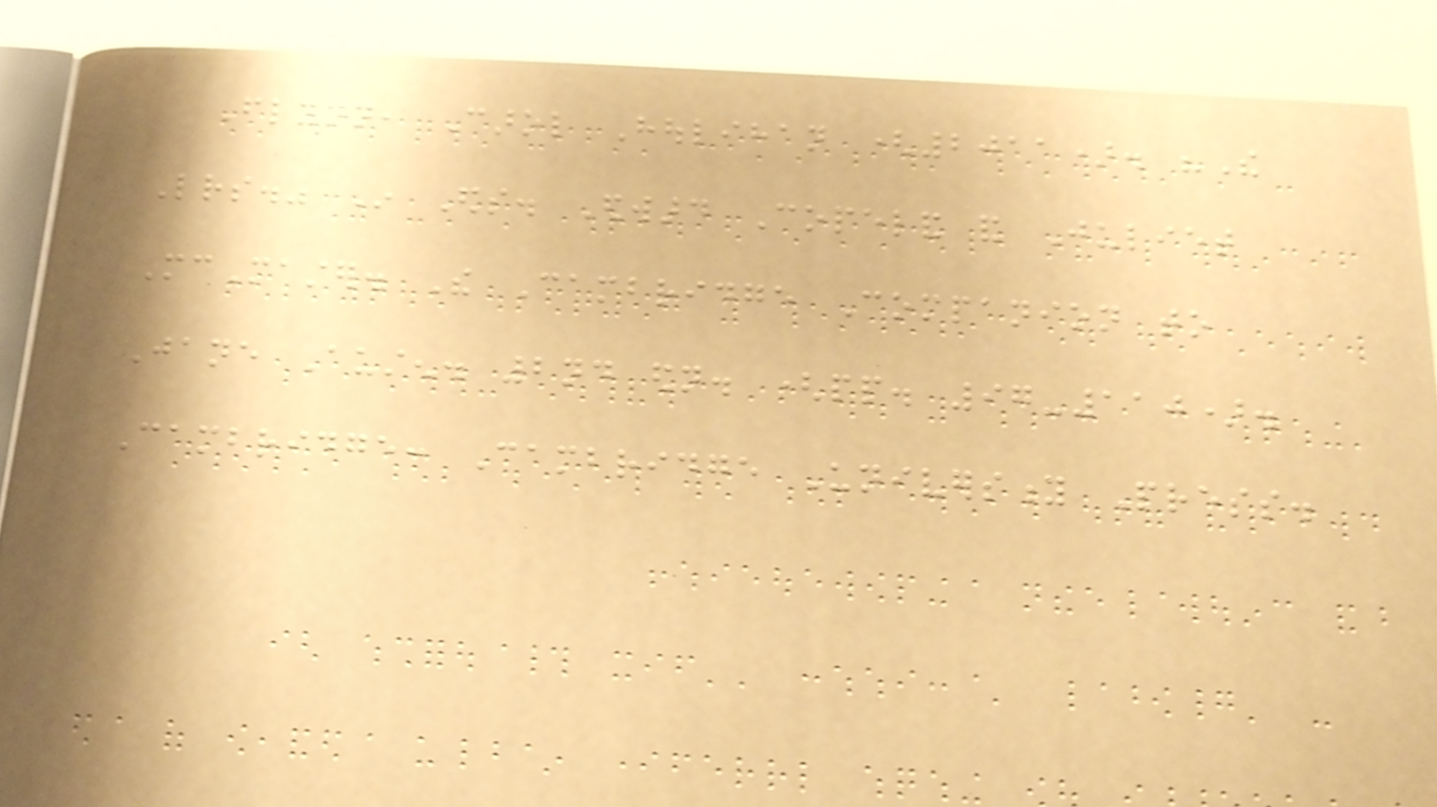Flynn, Carol Houlihan (2011). "The
Letters." In Eds. Edward Copeland and Juliet
McMaster. The Cambridge Companion to
Jane Austen. 2nd edn. (pp. 97-110).
Cambridge: Cambridge University Press.
